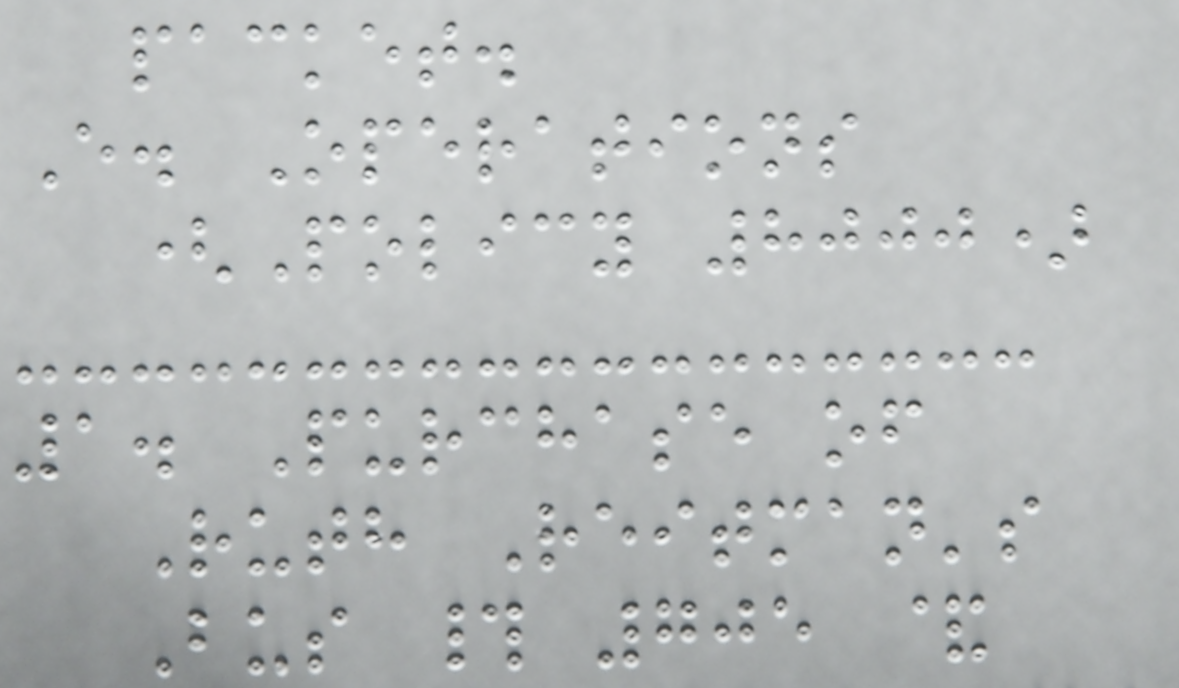packet.
E. Operations
(Policy 8000)
1. Purchase of
Ruth Reitman's
Bus # 705 &
